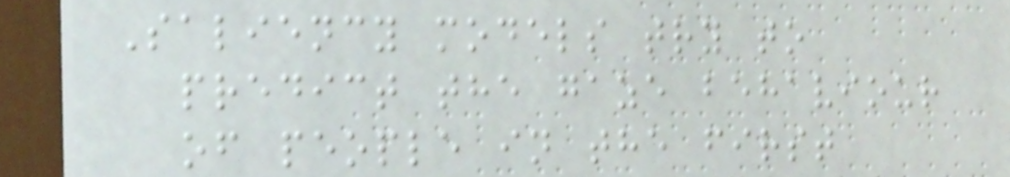Saliency models try to
predict the gaze behaviour
of people in the first
